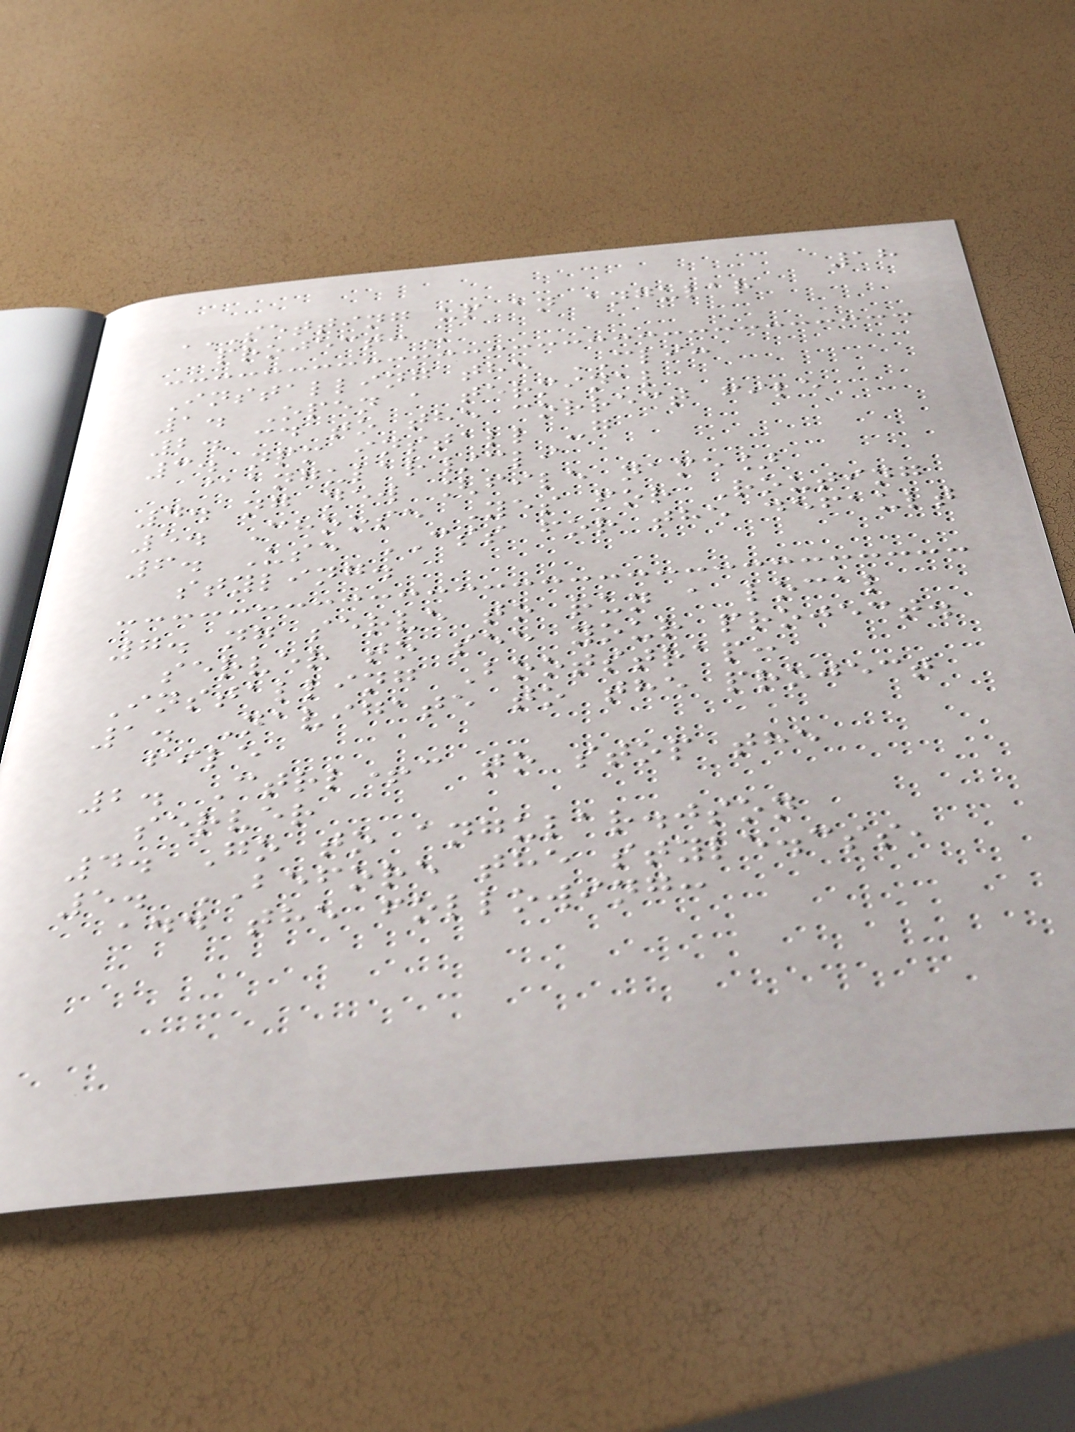18
SETTING UP AN ANGULAR
PROJECT:
Installing the CLI:
1. Open a terminal
2. cd to the correct file
3. npm install -g
@angular/cli
4. ng new [file name]
5. Choose Yes for Routing
6. Use CSS for the default
styling.
7. ng serve to run a local
server to see your project.
Installing Bootstrap:
1. Navigate to the project
file
2. Ctrl+c to stop the
server
4. Go to angular.json
5. BEFORE the style.css,
add the following:
